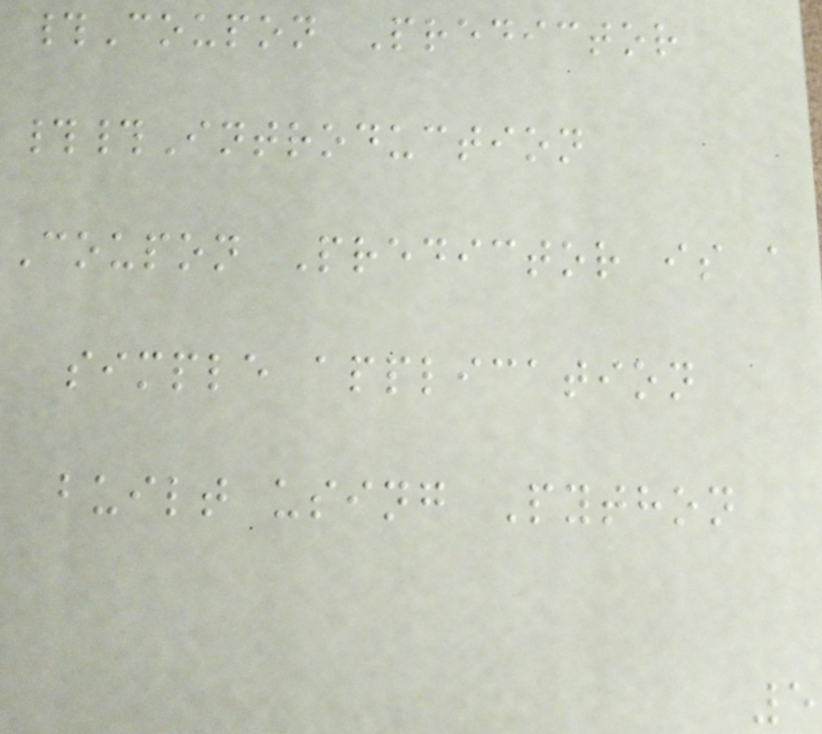#Coupon Predictor
##Introduction
Coupon Predictor is a
simple application
built using Python
5
